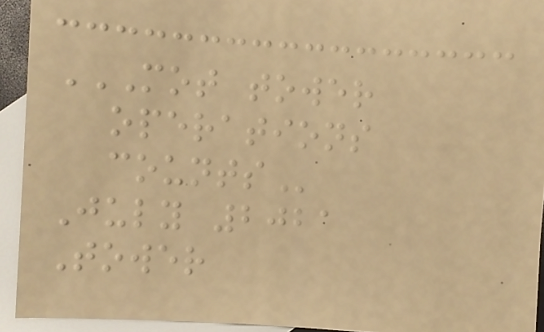MOT TOWER
OPERATIONS
COUNTS
July 2021
Tower
